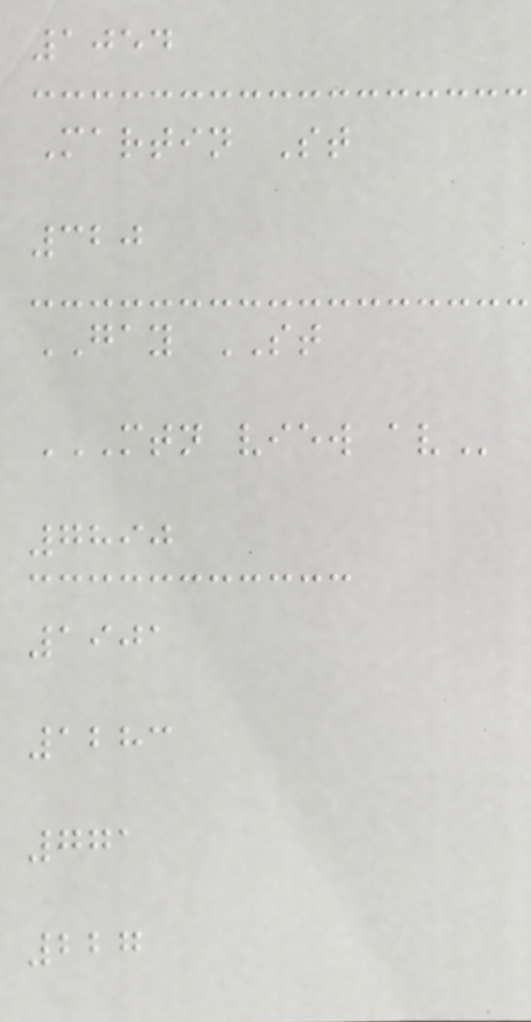1054
Martin St
320
GAY ST
MTN VIEW AV
7890
1901
1283
771
227
